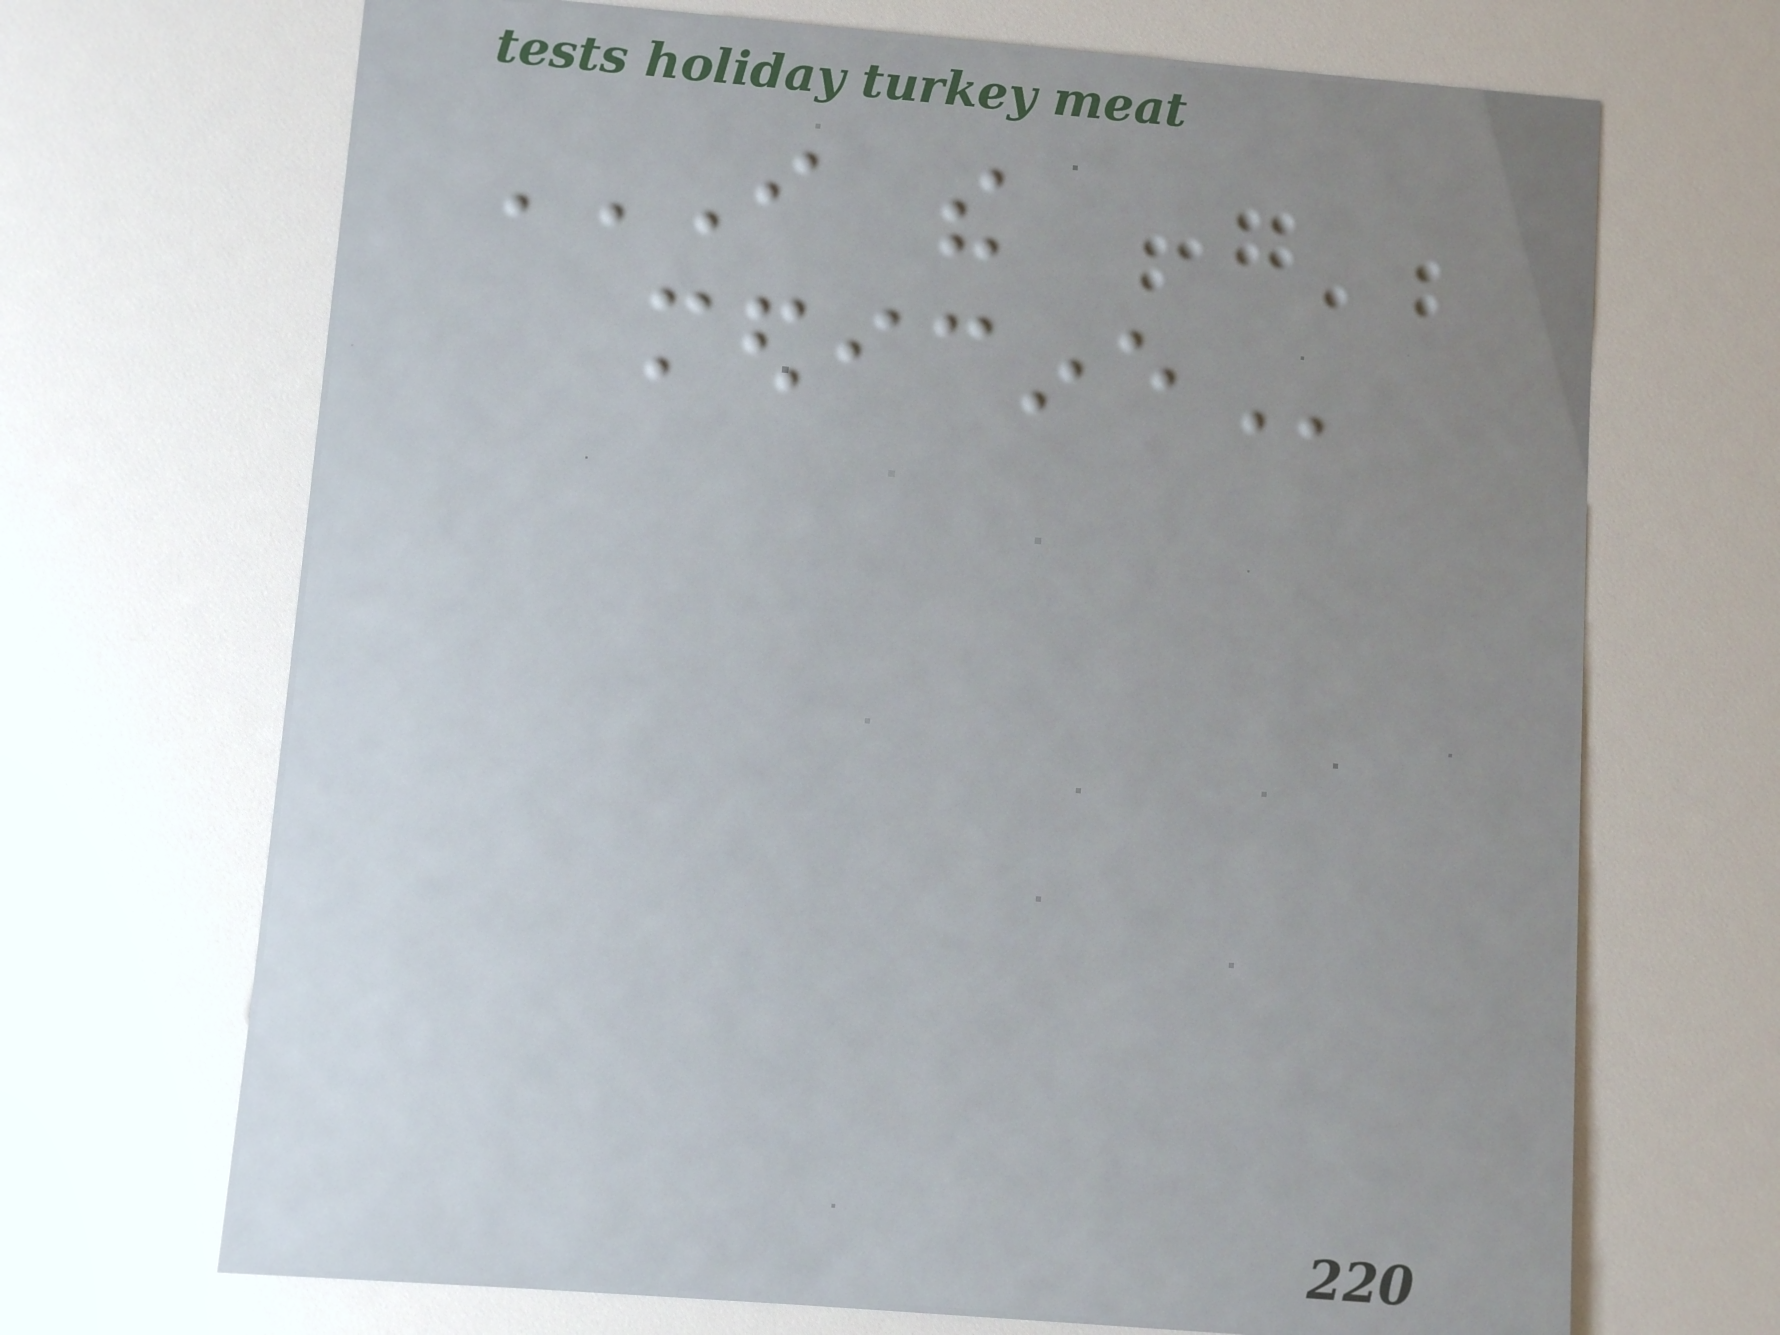I THE
MEDICINE
